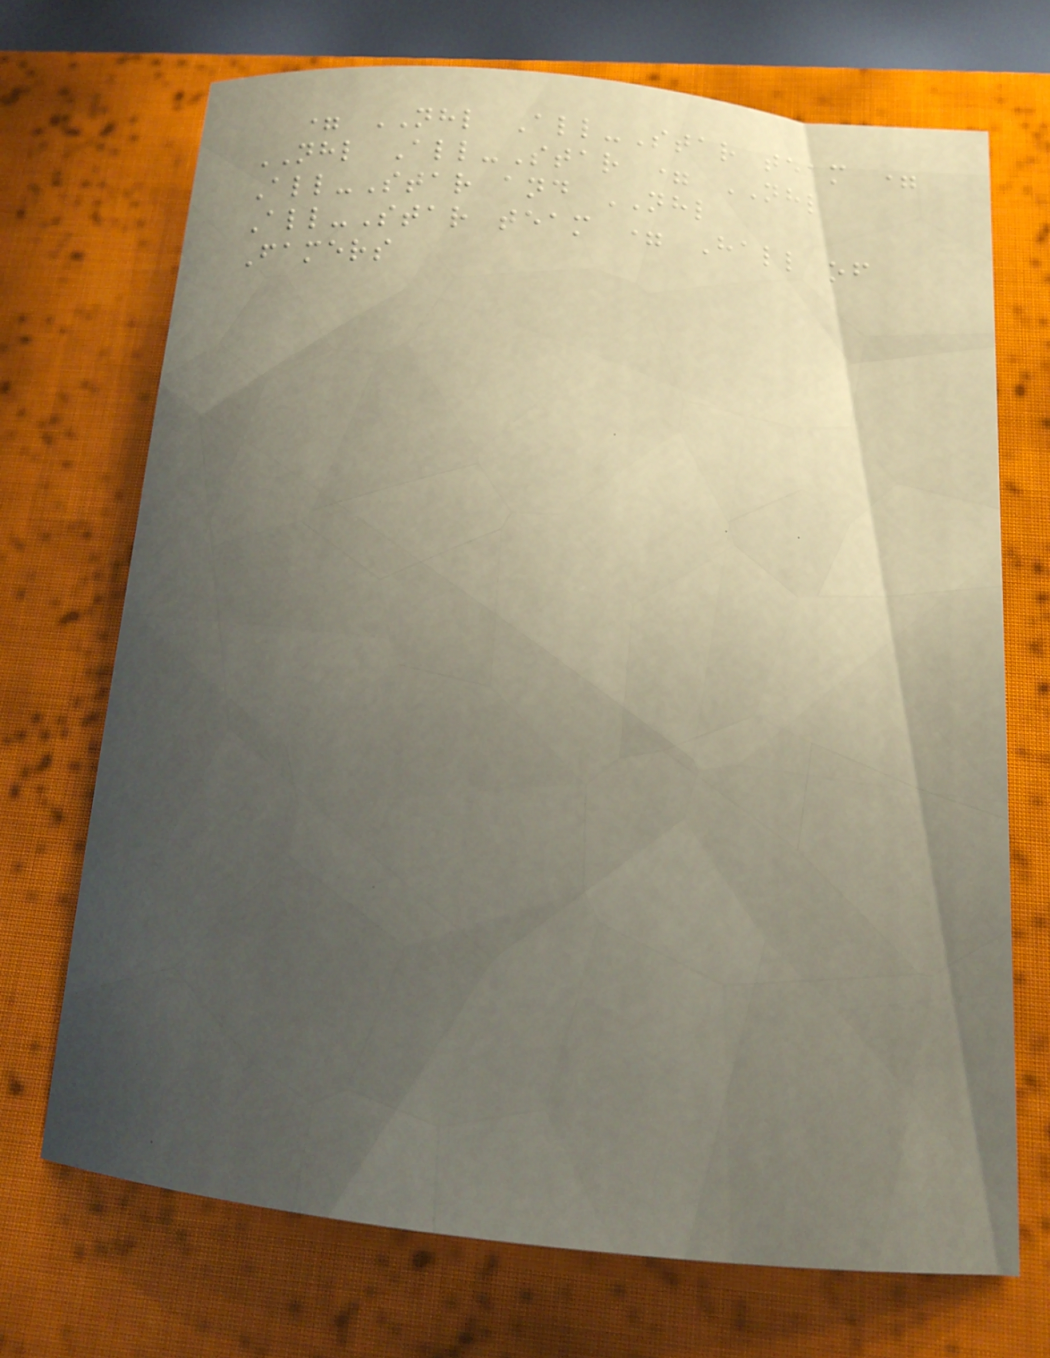= NHL All-Star team =
NHL All-Star = NHL
All-Star and NHL
All-Star team = Hall of
Famers
